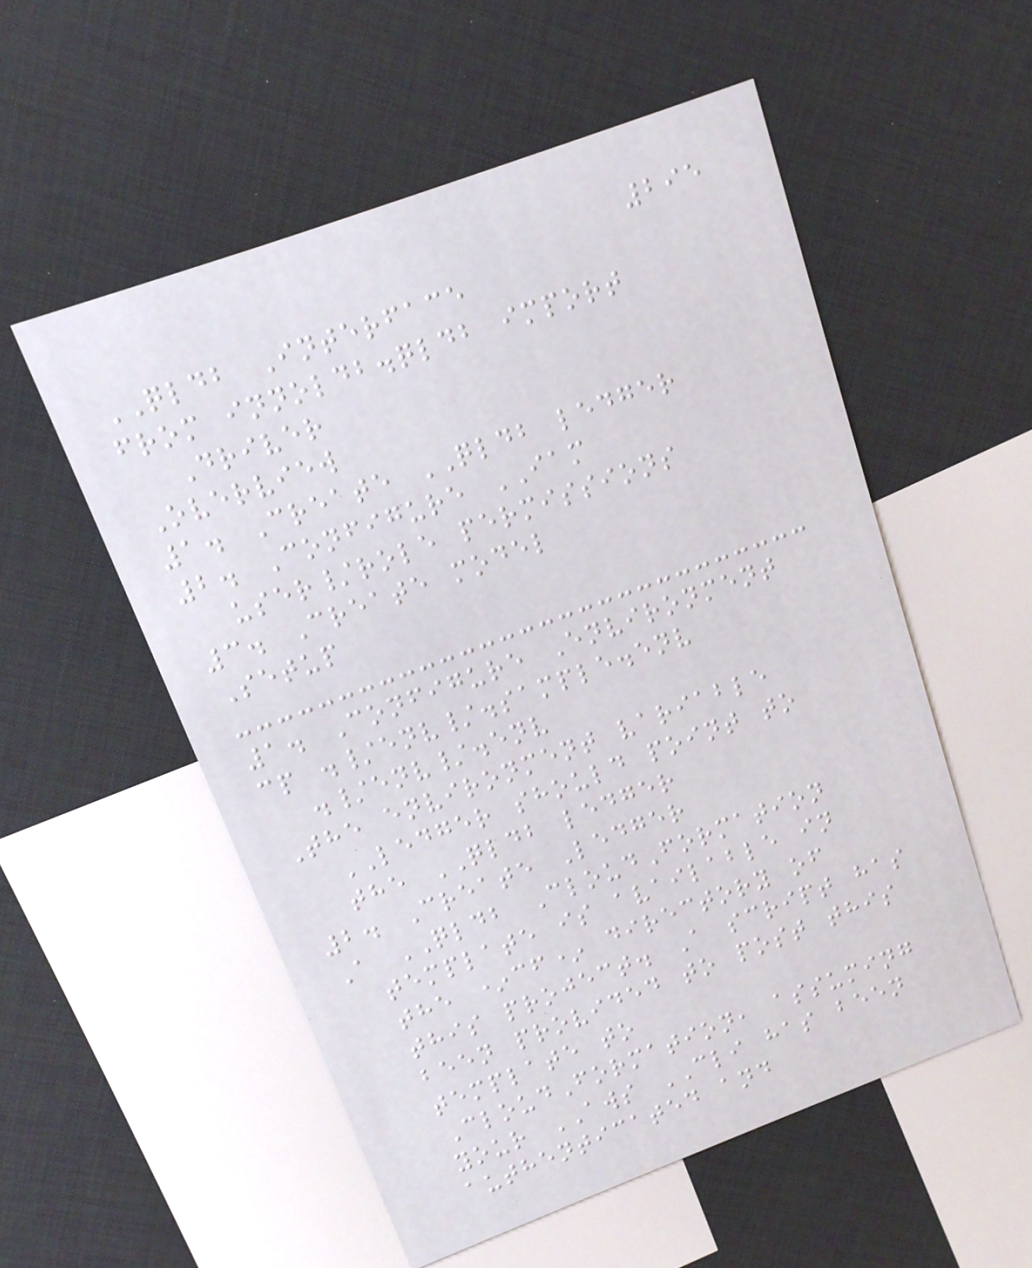295
QLDB Interface
from innoldb.qldb import
Driver
Overview
1. Create QLDB ledger
2. Configure IAM
user/role permissions
3. Create model
Setup
1. Configure Environment
cp ./env/.sample.env
./env/.env
The environment variable
LEDGER should point to
the QLDB ledger
2. Create Ledger
A QLDB CloudFormation
template is available in
the *cf* directory of
this project. A script has
been provided to post this
template to
CloudFormation, assuming
your AWS CLI has been
authenticated and
